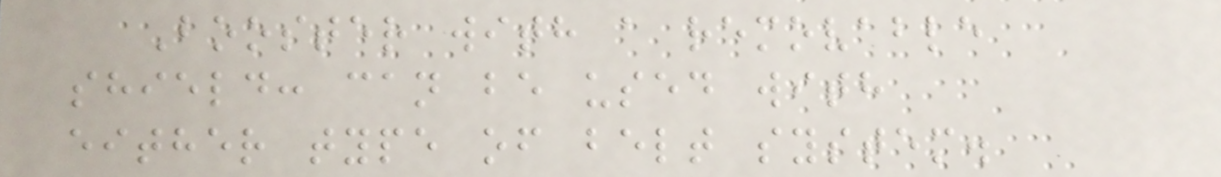Booster with a removable
shield: can be used with
either type of belt system.
